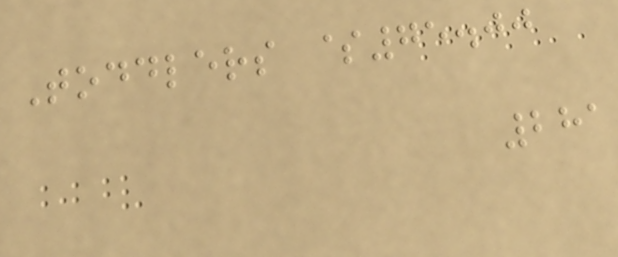Toddlers $75.00
281
